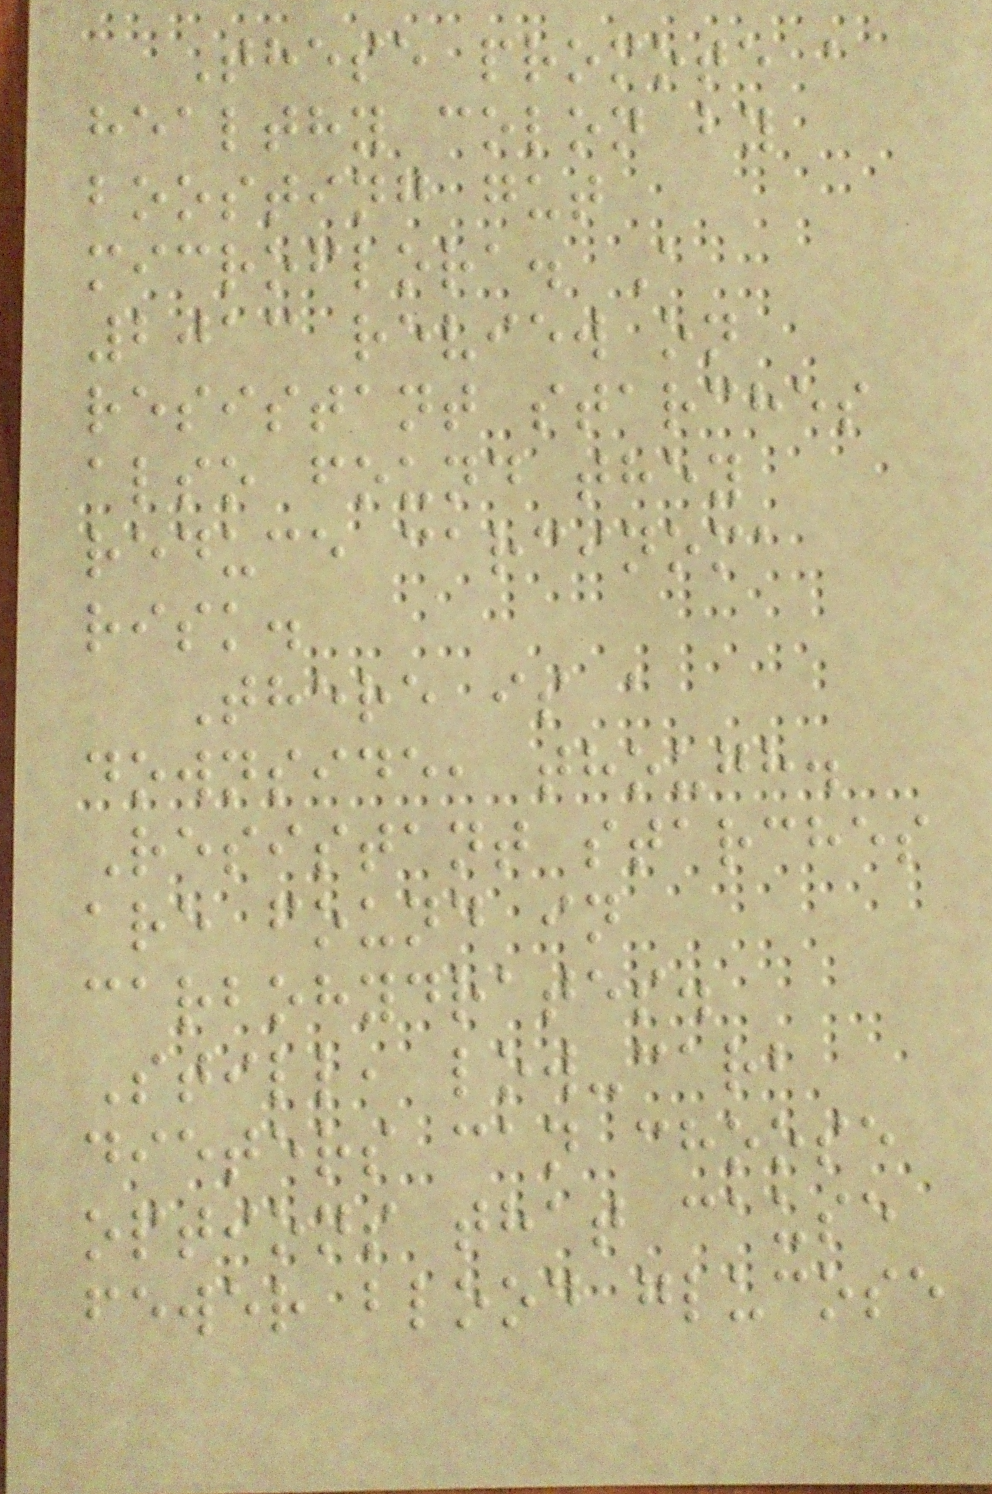These promote a
healthy colon by
boosting gut
microflora. A
2013 review on
resistant starches
also found they
reduce carcinoma
risk.
There is a
downside, though.
Resistant starches
are found in
carbohydrates.
Still, low-carb
dieters can choose
options that cause
fewer blood glucose
